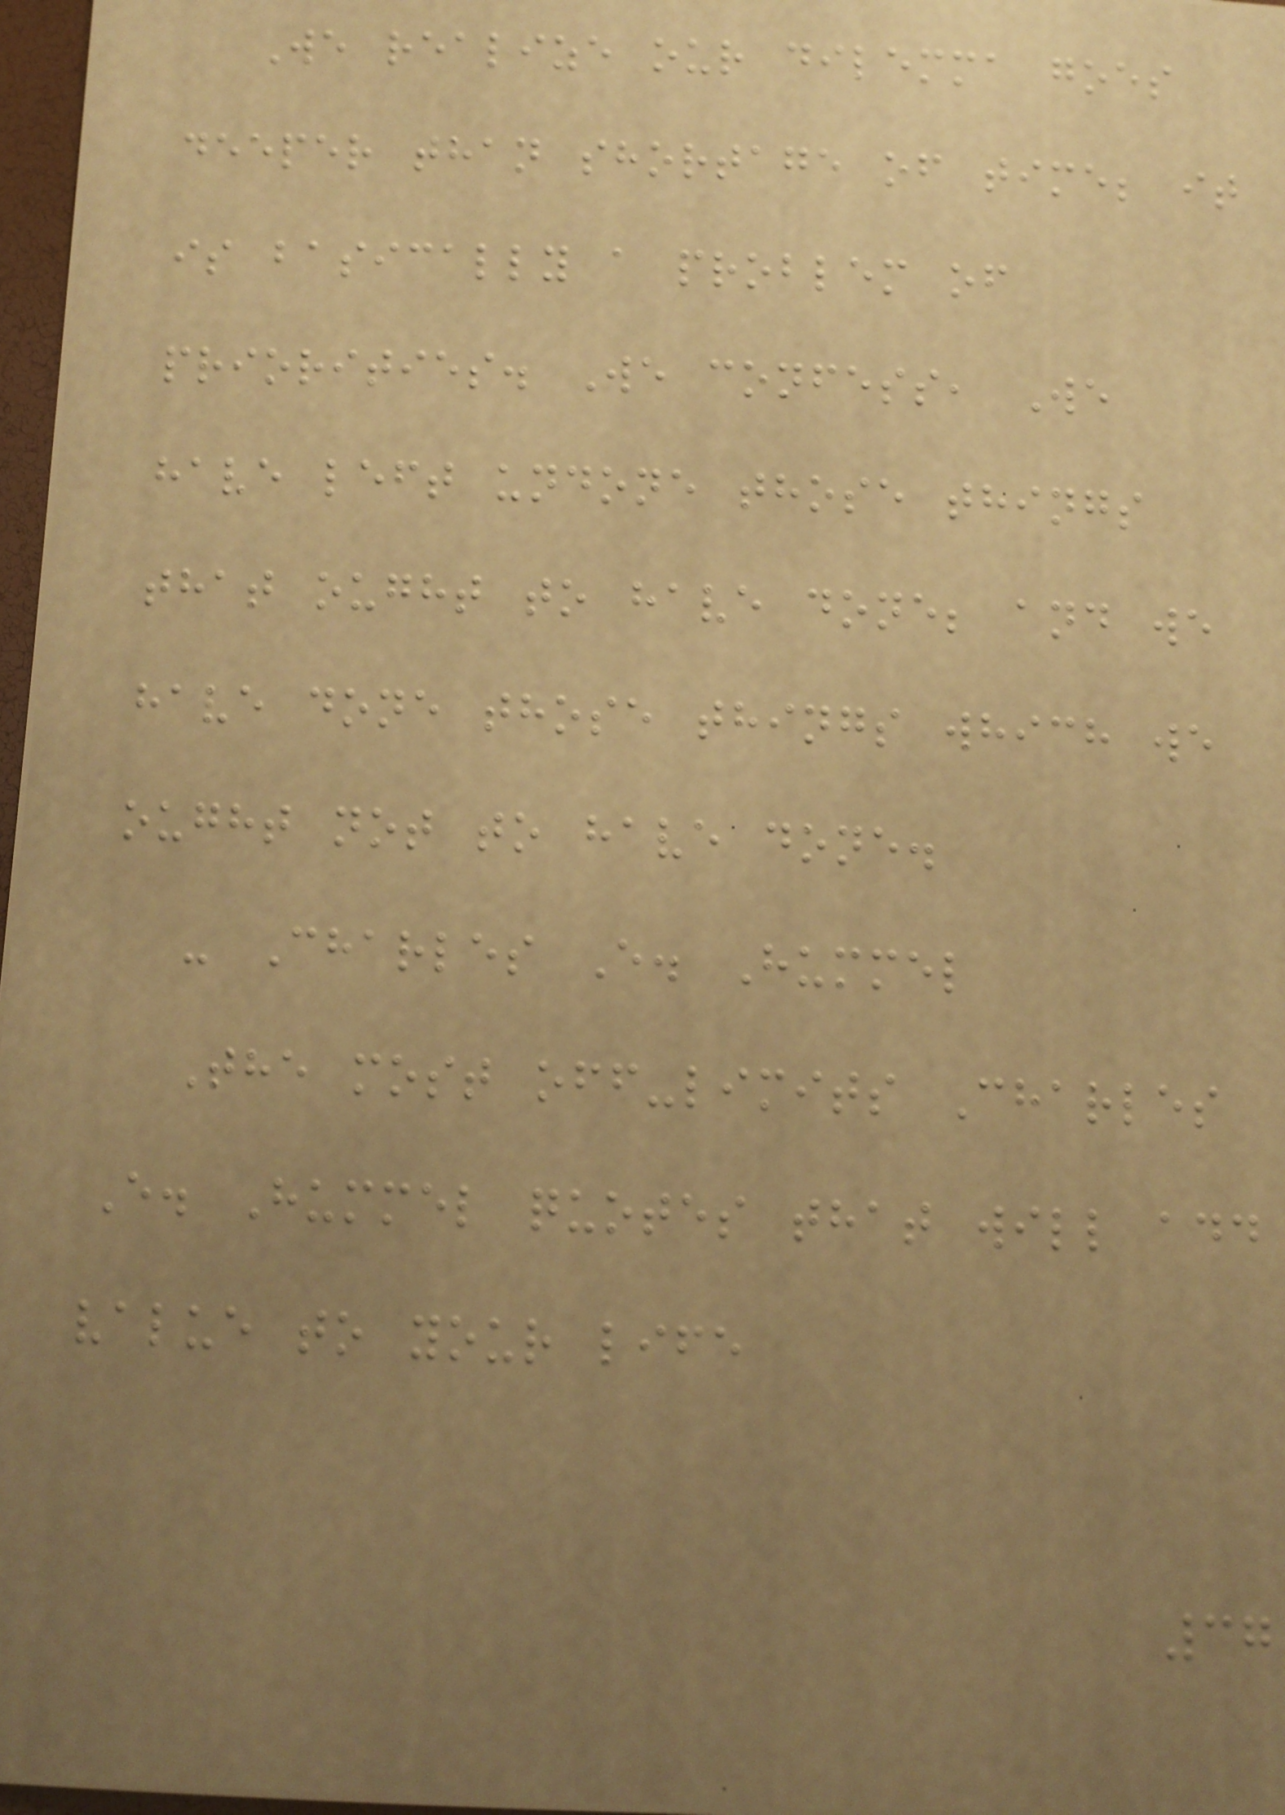We realize our dilemma goes
deeper than shortage of time; it
is basically a problem of
priorities. We confess, We
have left undone those things
that ought to have done; and we
have done those things which we
ought not to have done.
- Charles E. Hummel
The most off-limits Charles
E. Hummel quotes that will add
value to your life
37
